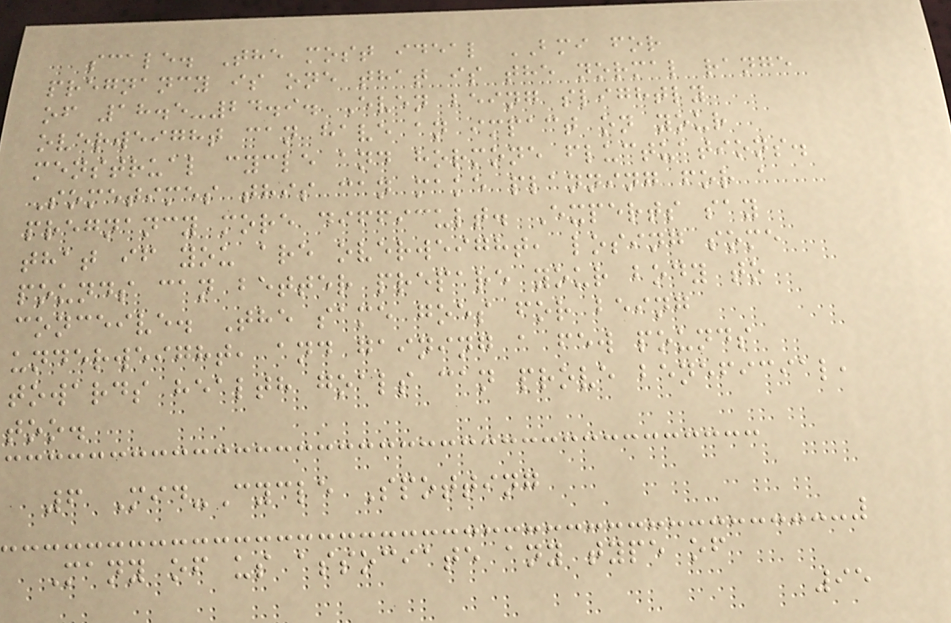scale. The most ideal BMI for
pregnancy is one that is the normal range
of 18.5-24.9. Even being slightly
overweight can have an impact on your
menstrual cycle and hormone fluctuations.
Sometimes this can make planning for a
pregnancy more difficult. Experts say
that if you are overweight, losing some
pounds can better prepare your body to
conceive. The same goes for being
underweight, and gaining a few pounds
towards health goals can prove beneficial,
too.
6 Mid-Cycle Spotting
Many of us associate any type of
95
